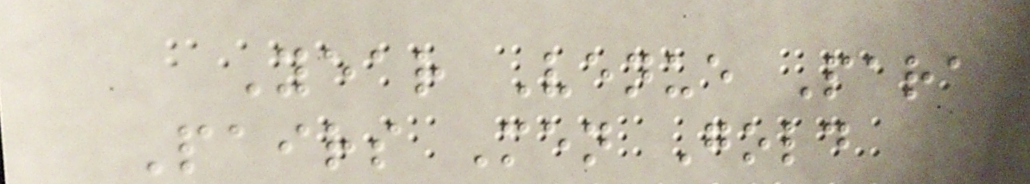Year Venue Para
Pairs Men Gold
